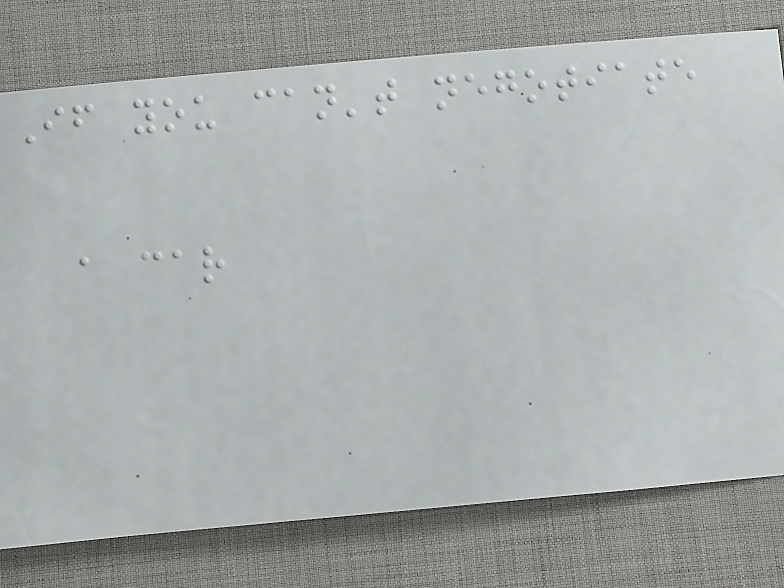If you can't negotiate
a car
